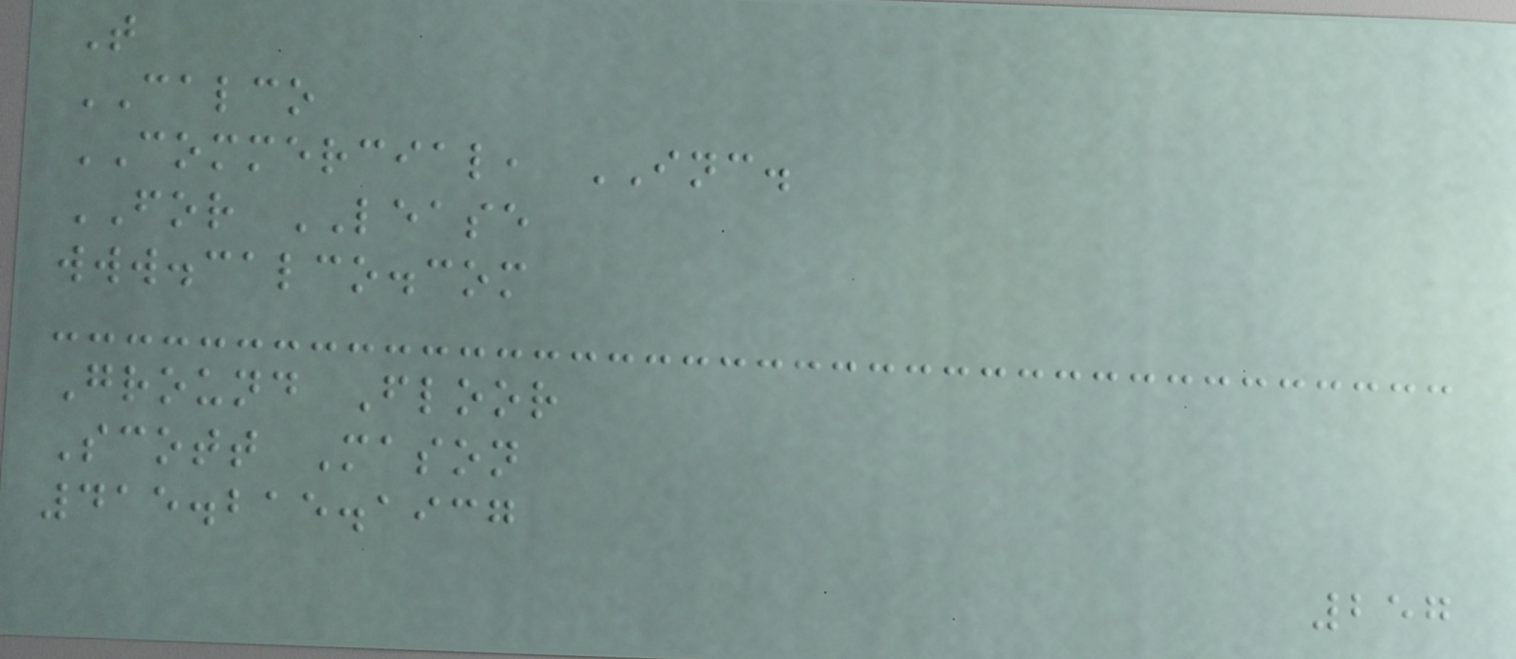T
CALCO
COMMERCIAL, INC.
FOR LEASE
www.calco.com
Ground Floor
Scott Mason
415.215.1937
257
